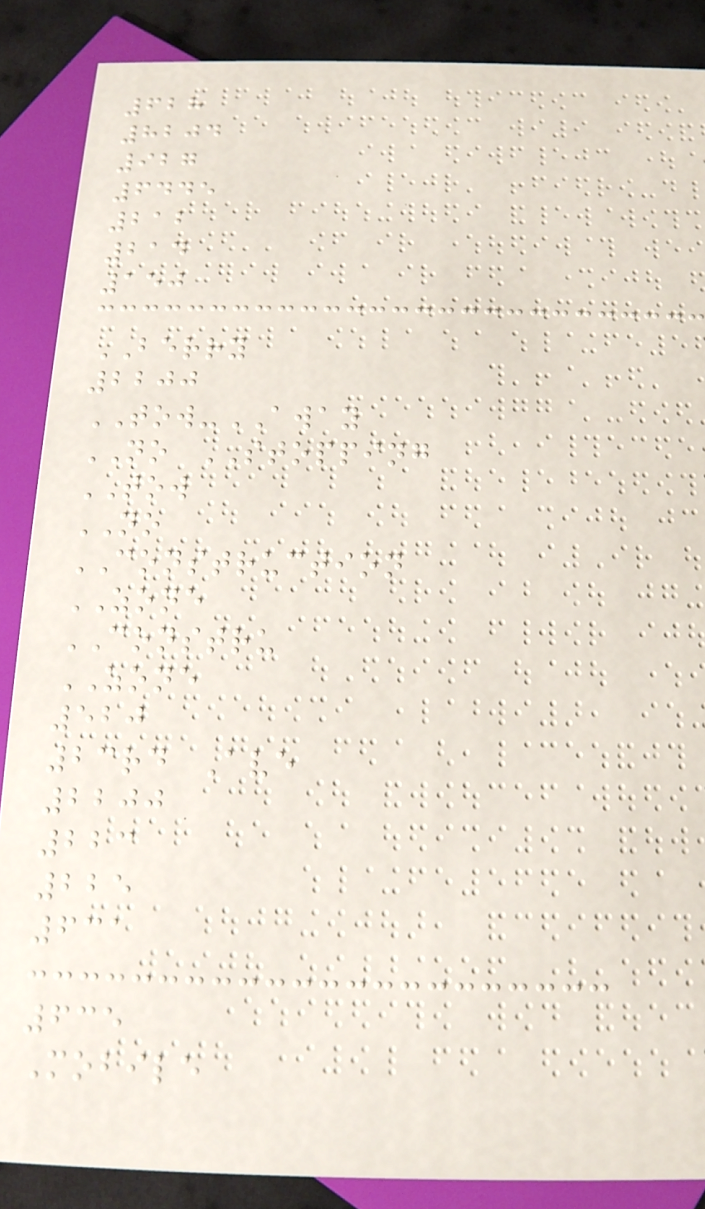628
8204
927
6445
212
214
150
BERRY
2200
TOW-AWAY
NO STOPPING
TOW
NO
CONSTRUCTION
ZONE
CONSTRU
ZONE
520
23rd Ave
2200
223
225
631
635
Mobile
